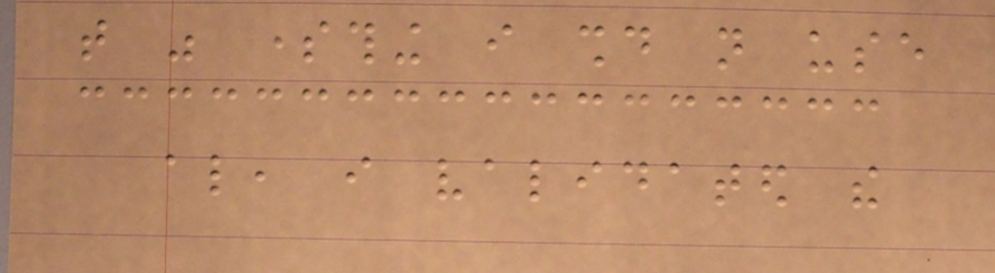that was something i should not use
also, i validated the
